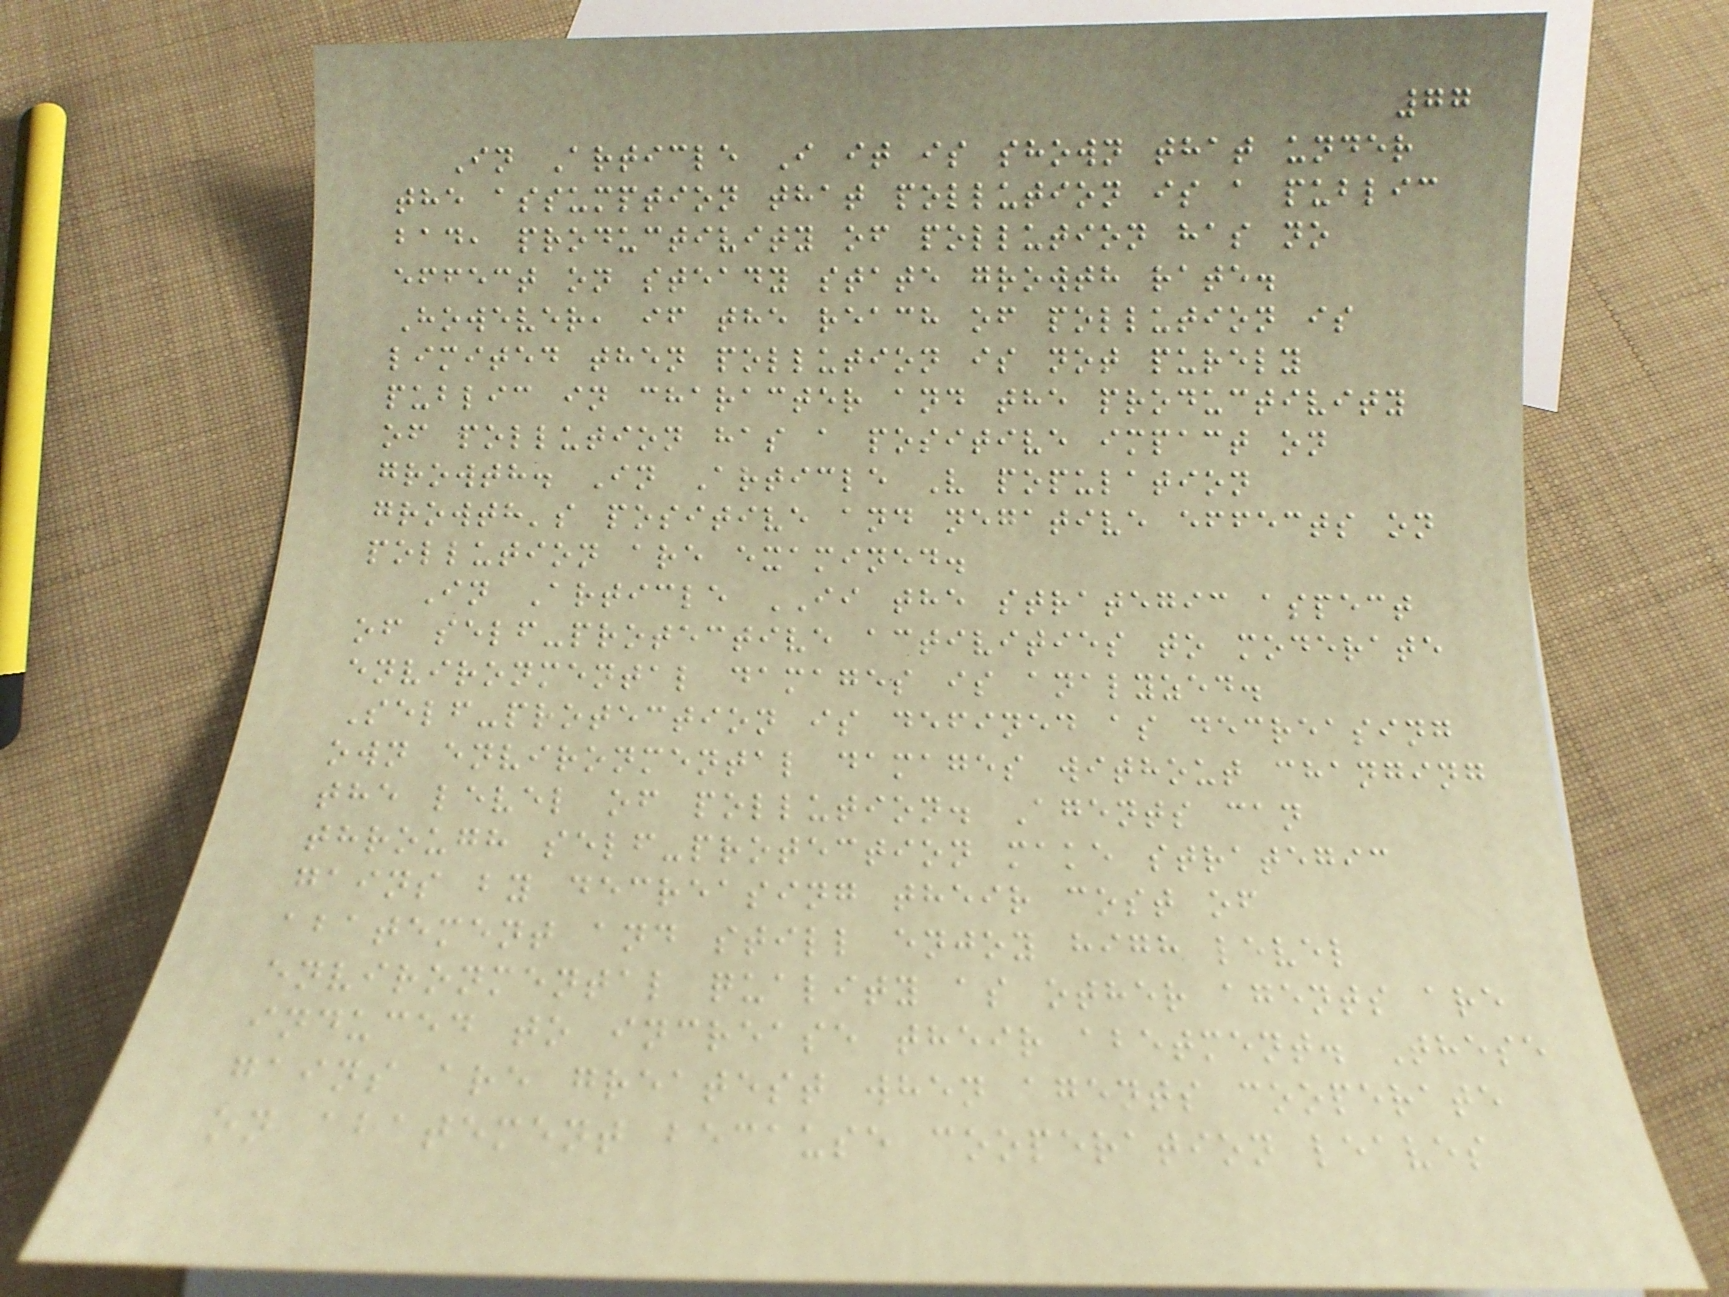77
In Article I it is shown that under
the assumption that pollution is a public
bad, productivity of pollution has no
effect on steady state growth rate.
However, if the reach of pollution is
limited then pollution is not purely
public in character and the productivity
of pollution has a positive impact on
growth. In Article V population
growth's positive and negative effects on
pollution are examined.
In Article II the strategic aspect
of self-protective activities to moderate
environmental damages is analyzed.
Self-protection is defined as decreasing
own environmental damages without changing
the level of pollution. Agents can
through self-protection make strategic
gains by decreasing their cost of
abatement and still enjoy high level
environmental quality as other agents are
induced to increase their abetment. These
gains are greatest when agents cooperate
on abatement because cooperation leaves
